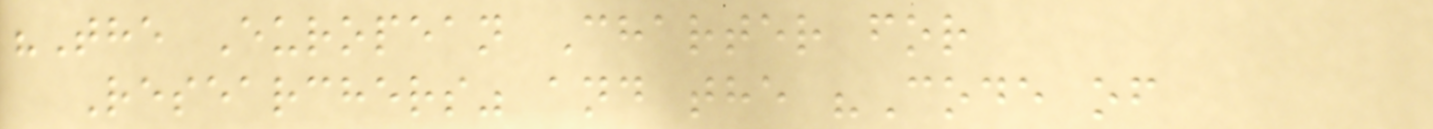"The European Charter for
Researchers" and the "Code of
